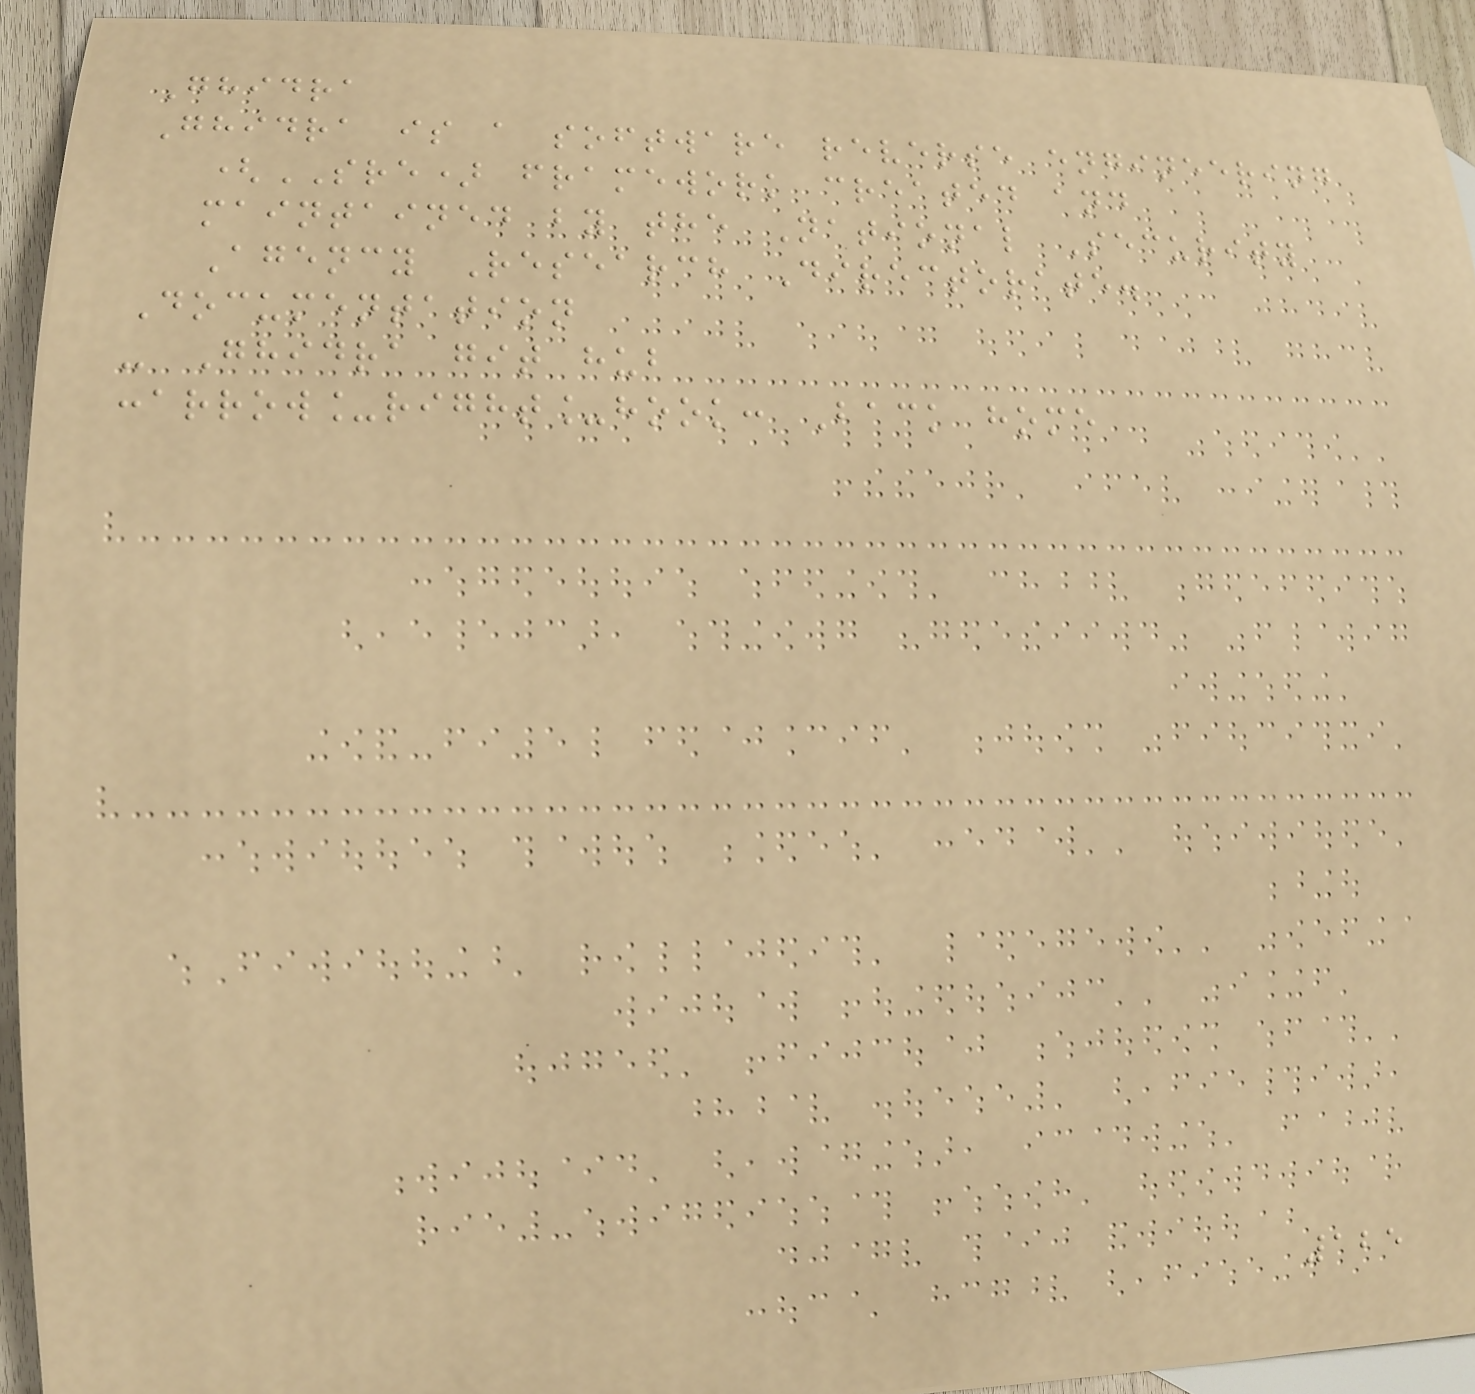Ghidra
Ghidra is a software reverse engineering
(SRE) framework created and
maintained by the National Security
Agency Research Directorate.
Documentation
- Ghidra git hub
:arrow_right_hook: Back home
125
